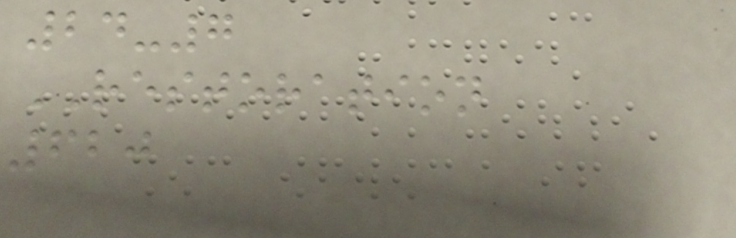24-7
RESTORATION
620
